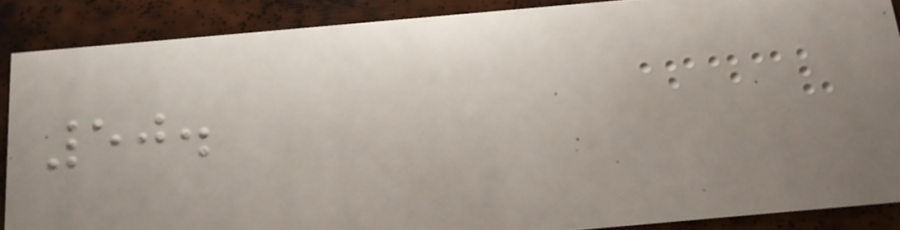50.
